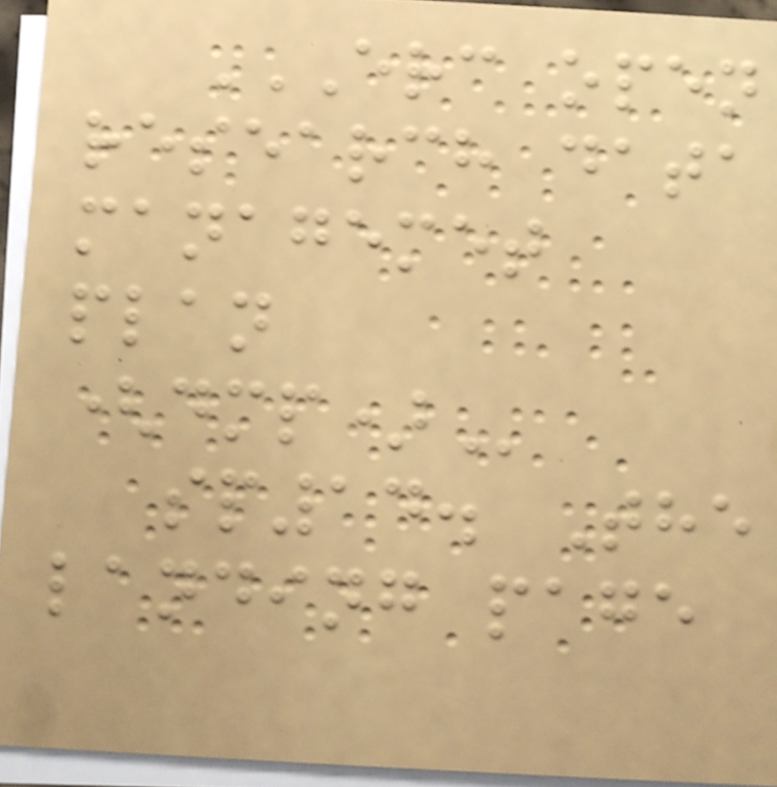ERC OPEN
RESEARCH DATA
MANAGEMET
PLAN
(DMP)
sp14. The
landing page
